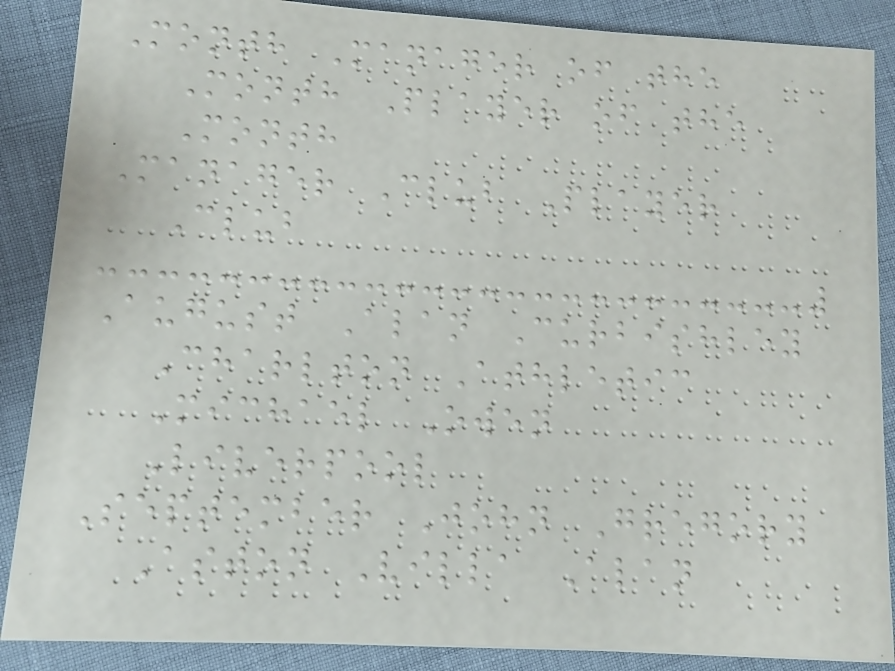Month Manager of the
Month Player of the
Month
Manager Club Player
Club
August Alan Curbishley
Charlton Athletic
Michael Owen
Liverpool
September John Gregory
Aston Villa Alan
